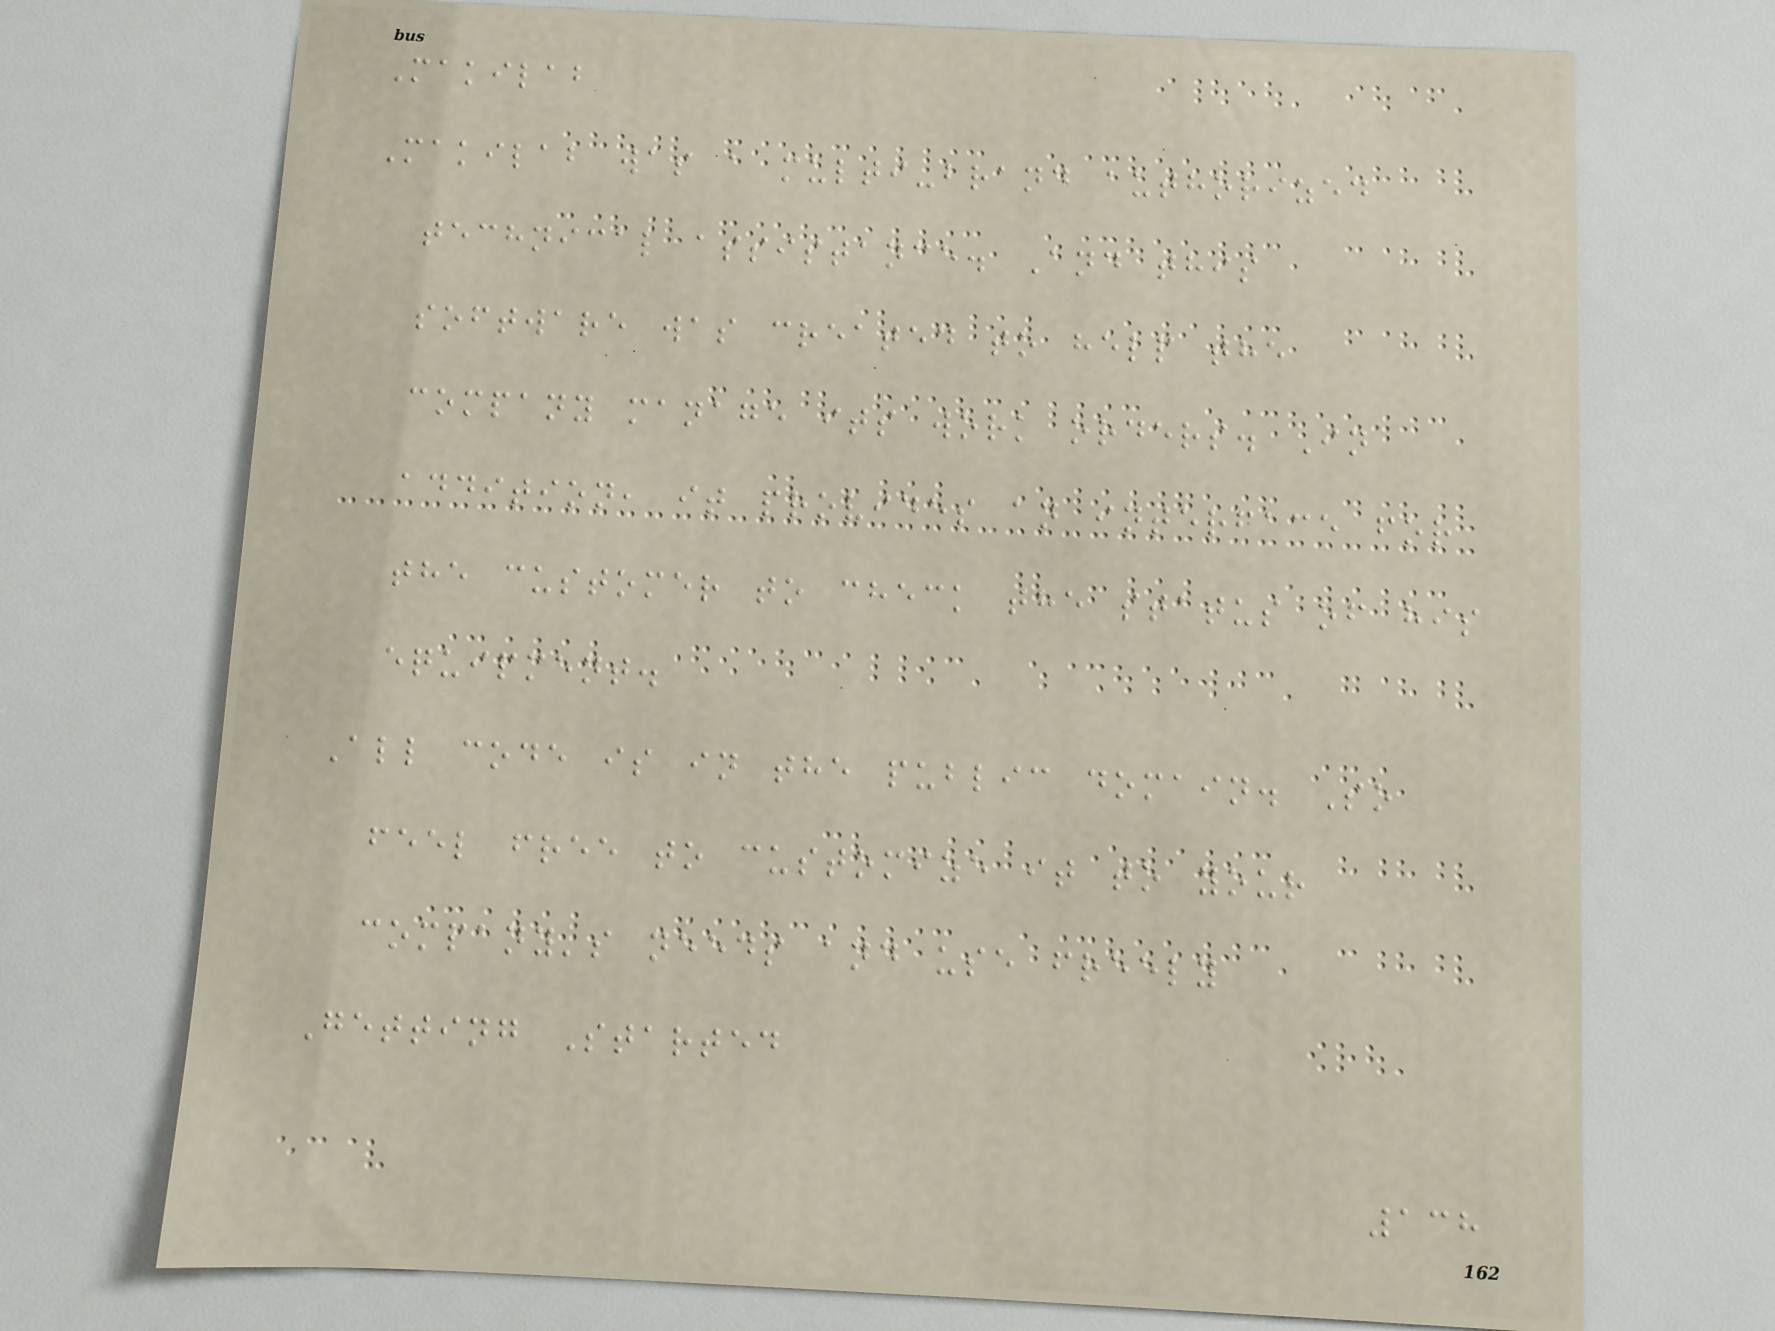Makilab
Makilab was a multi-brand authorized
technical assistance. And this
software was created to help the
company manage its work orders. In
addition, it provides an interface for
the customer to check the status of his
equipment.
All code is in the public domain. So
feel free to customize it to your
company's needs and use freely
Getting Started
138
